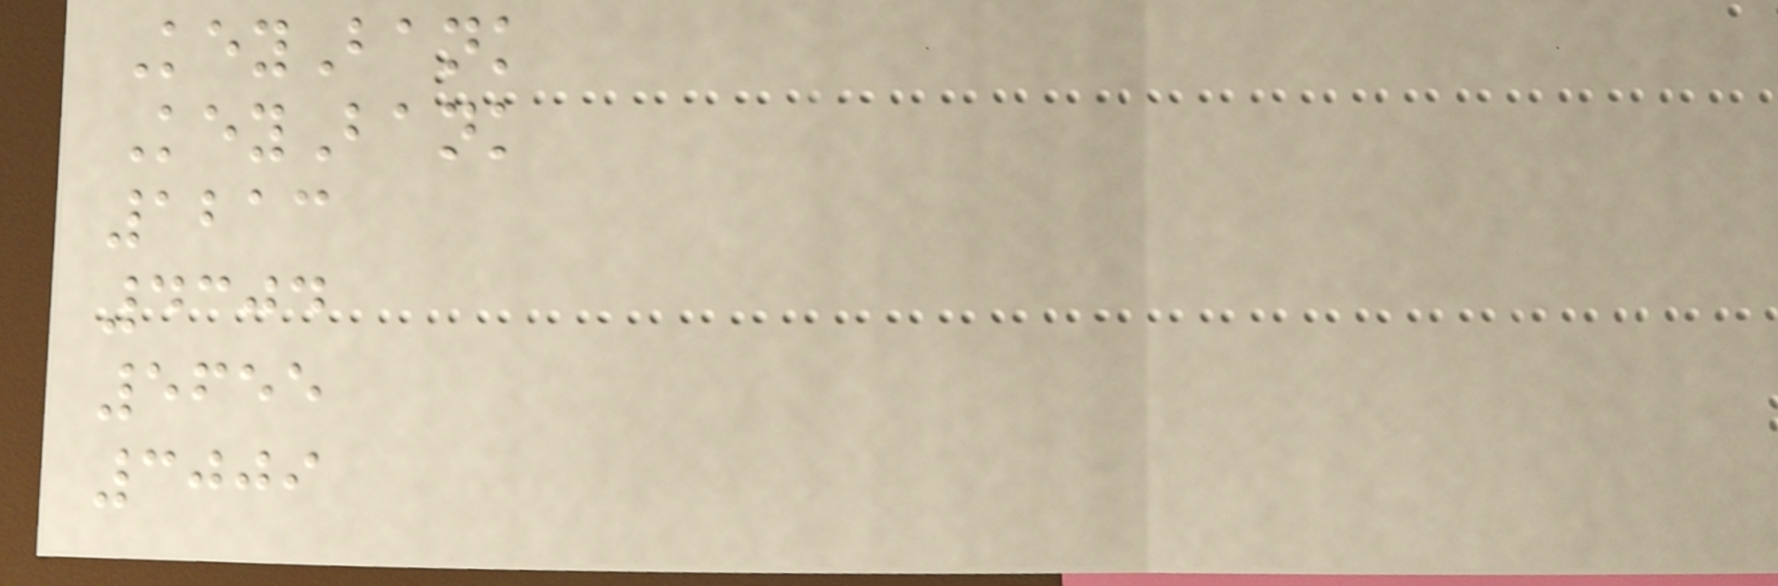KeyBank
KeyBank
1213
4304
5655
3009
